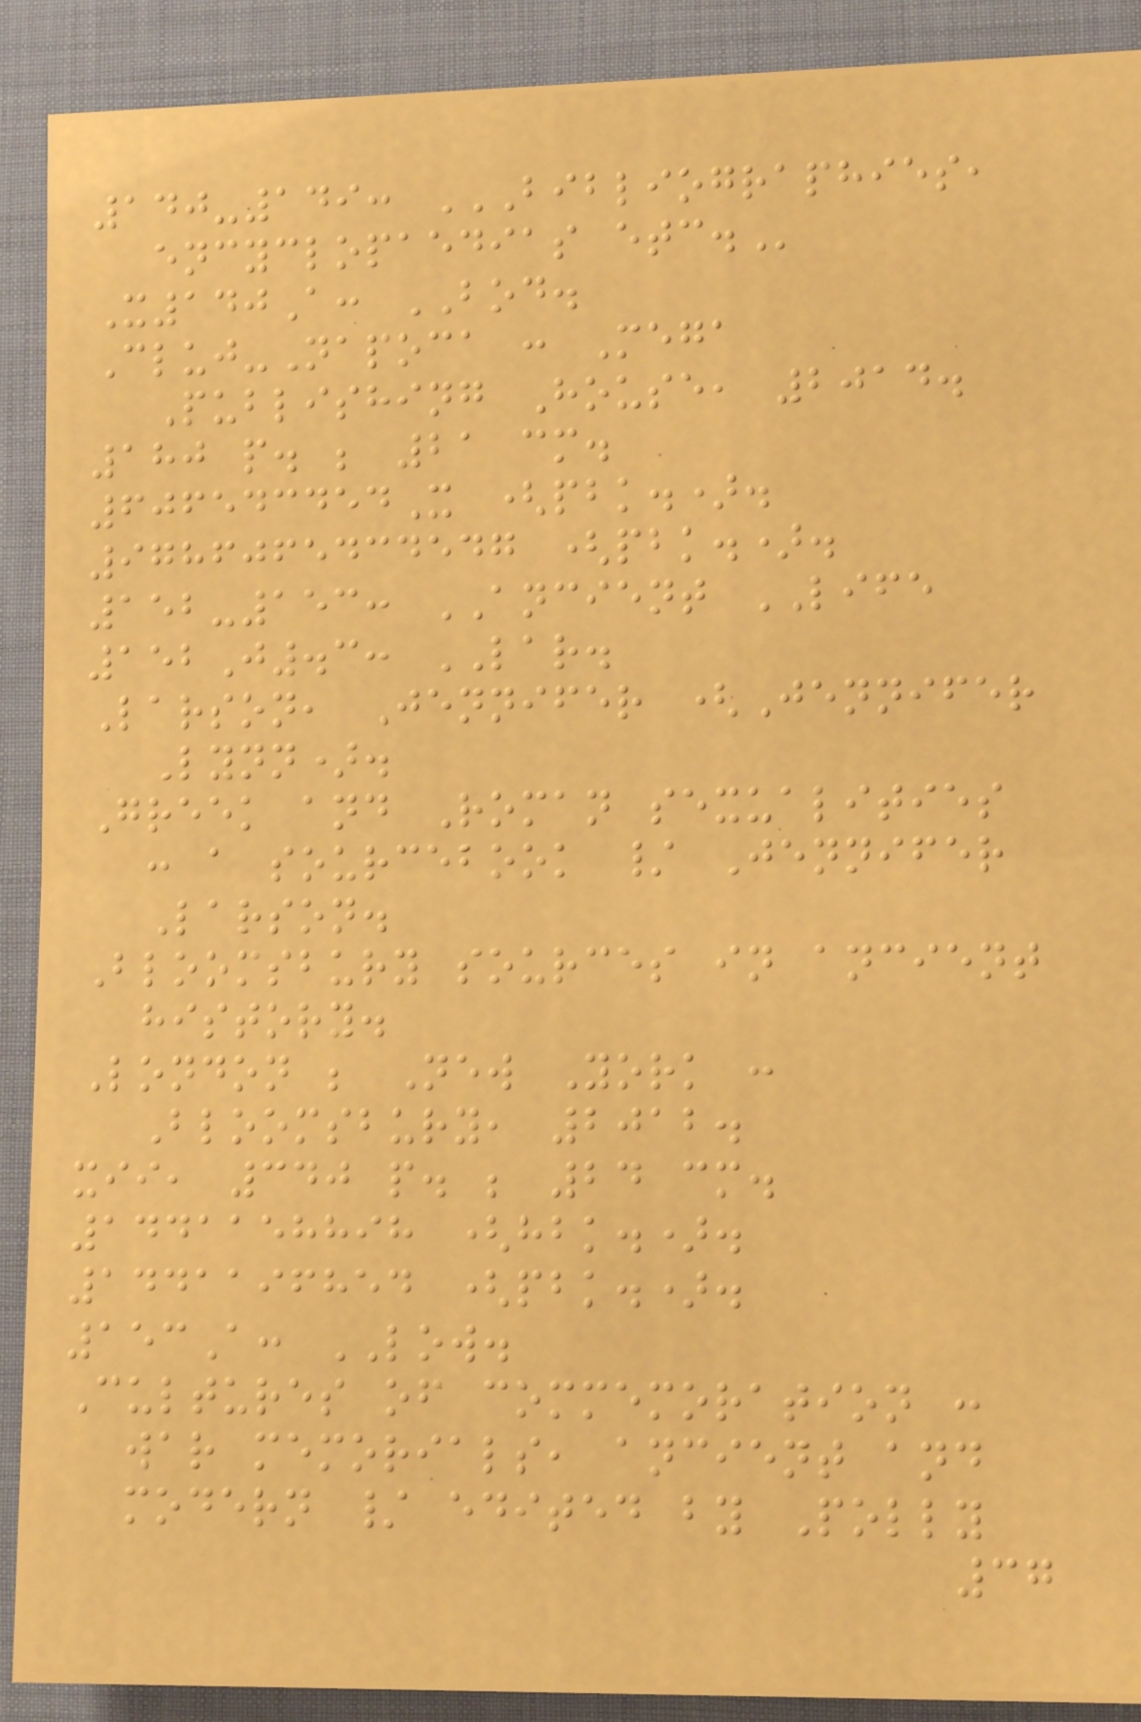140-149: BIBLIOGRAPHIES,
ENCYCLOPAEDIAS ETC.
X140A: BOD.
Cluj-Napoca : Mega
Publishing House, 2014.
180 p. ; 21 cm.
606543454X (pbk.).
9786065434547 (pbk.).
152-153: ANCIENT LIFE
152J.3: LAR.
Larson, Jennifer (Jennifer
Lynn).
Greek and Roman sexualities
: a sourcebook / Jennifer
Larson.
Bloomsbury sources in ancient
history.
London ; New York :
Bloomsbury, 2012.
xii, 340 p. ; 24 cm.
1441158898 (hbk.).
1441196854 (pbk.).
153A: LOW.
Cultures of commemoration :
war memorials, ancient and
modern / edited by Polly
37
